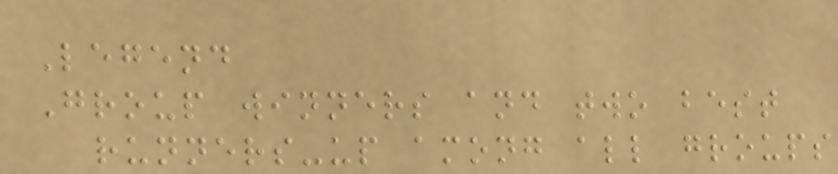Legend
Group winners and two best
runners-up among all groups
